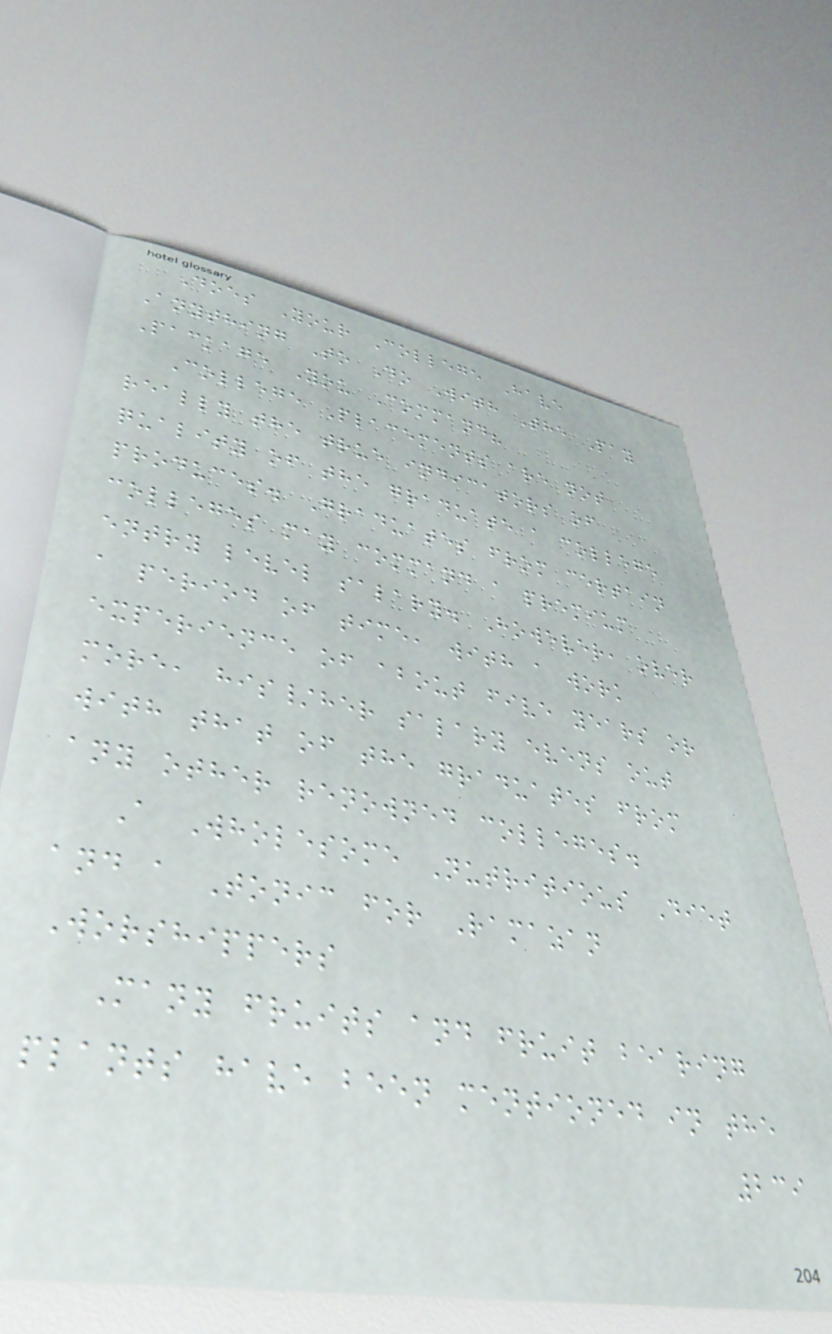Does Your College Have
Anything To Do With The Pay
Package You Command?
College Placements are not
really the true indicators of
quality of the graduate a college
produces. Graduates from certain
colleges may command a premium
entry level salary. However, over
a period of time, with a work
experience of about five years or
more, his/her salary evens out
with that of the graduates from
any other renowned colleges.
A Wholesome Nutritious Diet
and a Tonic for Ramazan
Worshippers
Many fruits and fruit bearing
plants have been mentioned in the
239
